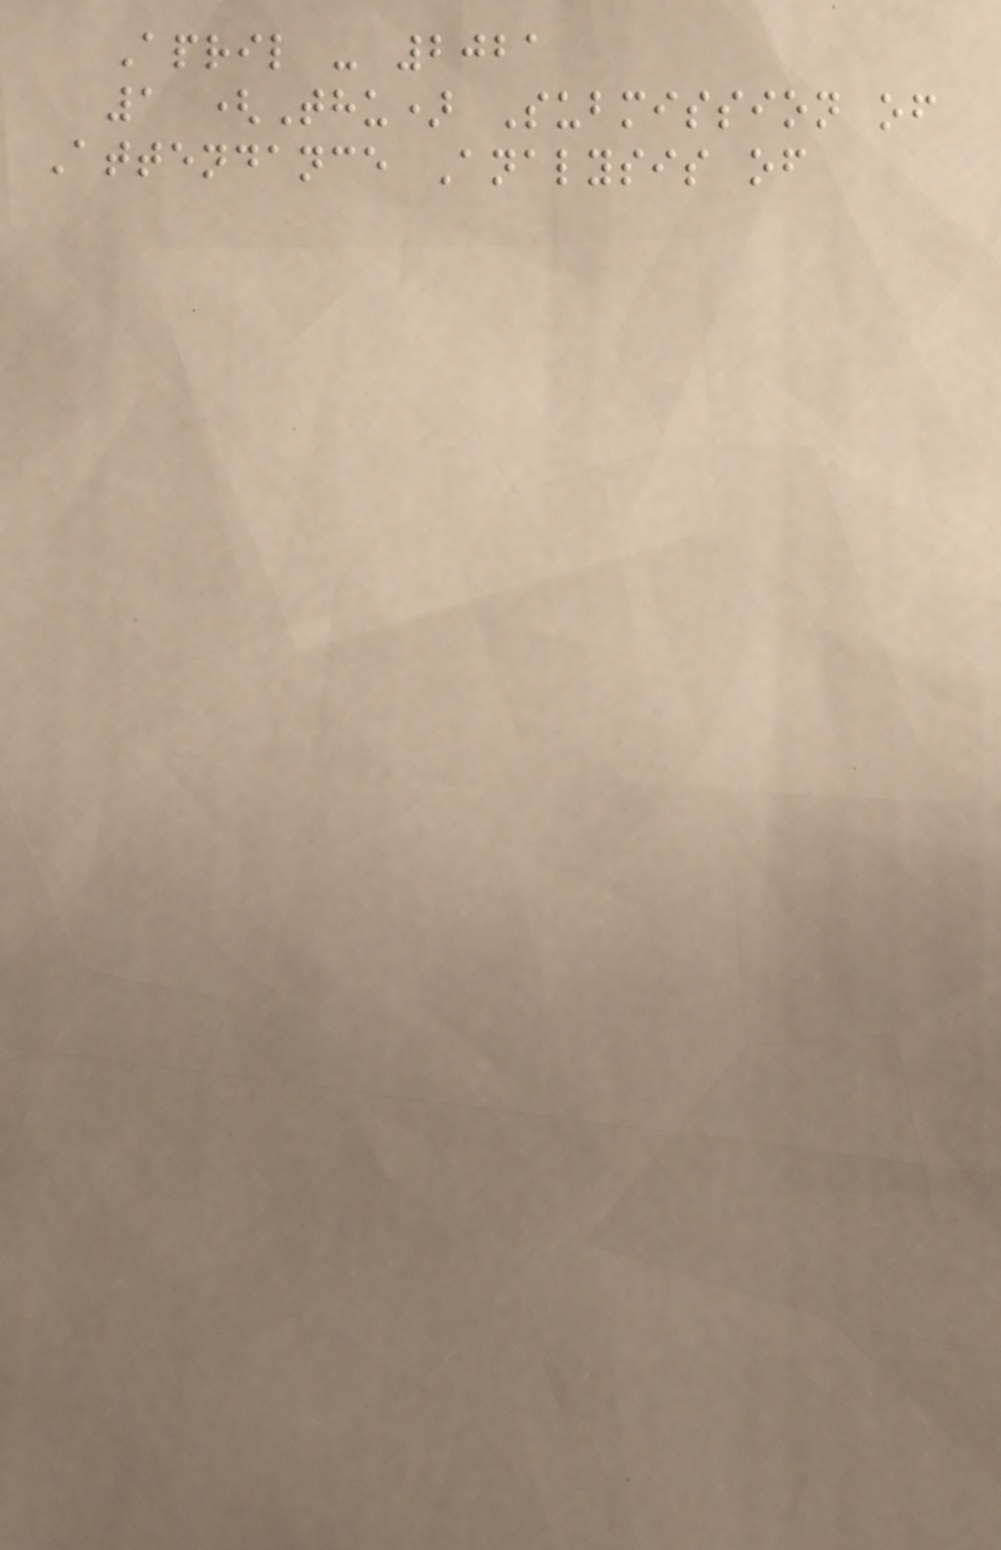April - 2021
1 (Thu) Submission of
Attendance Analysis of
